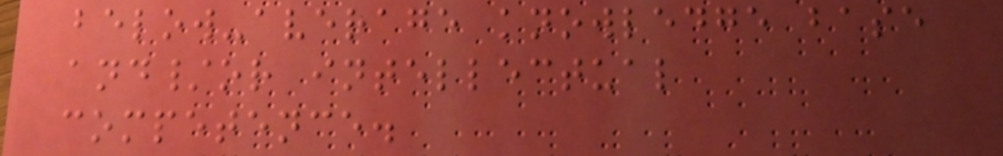below-average knowledge base
and/or intellectual
competence.
